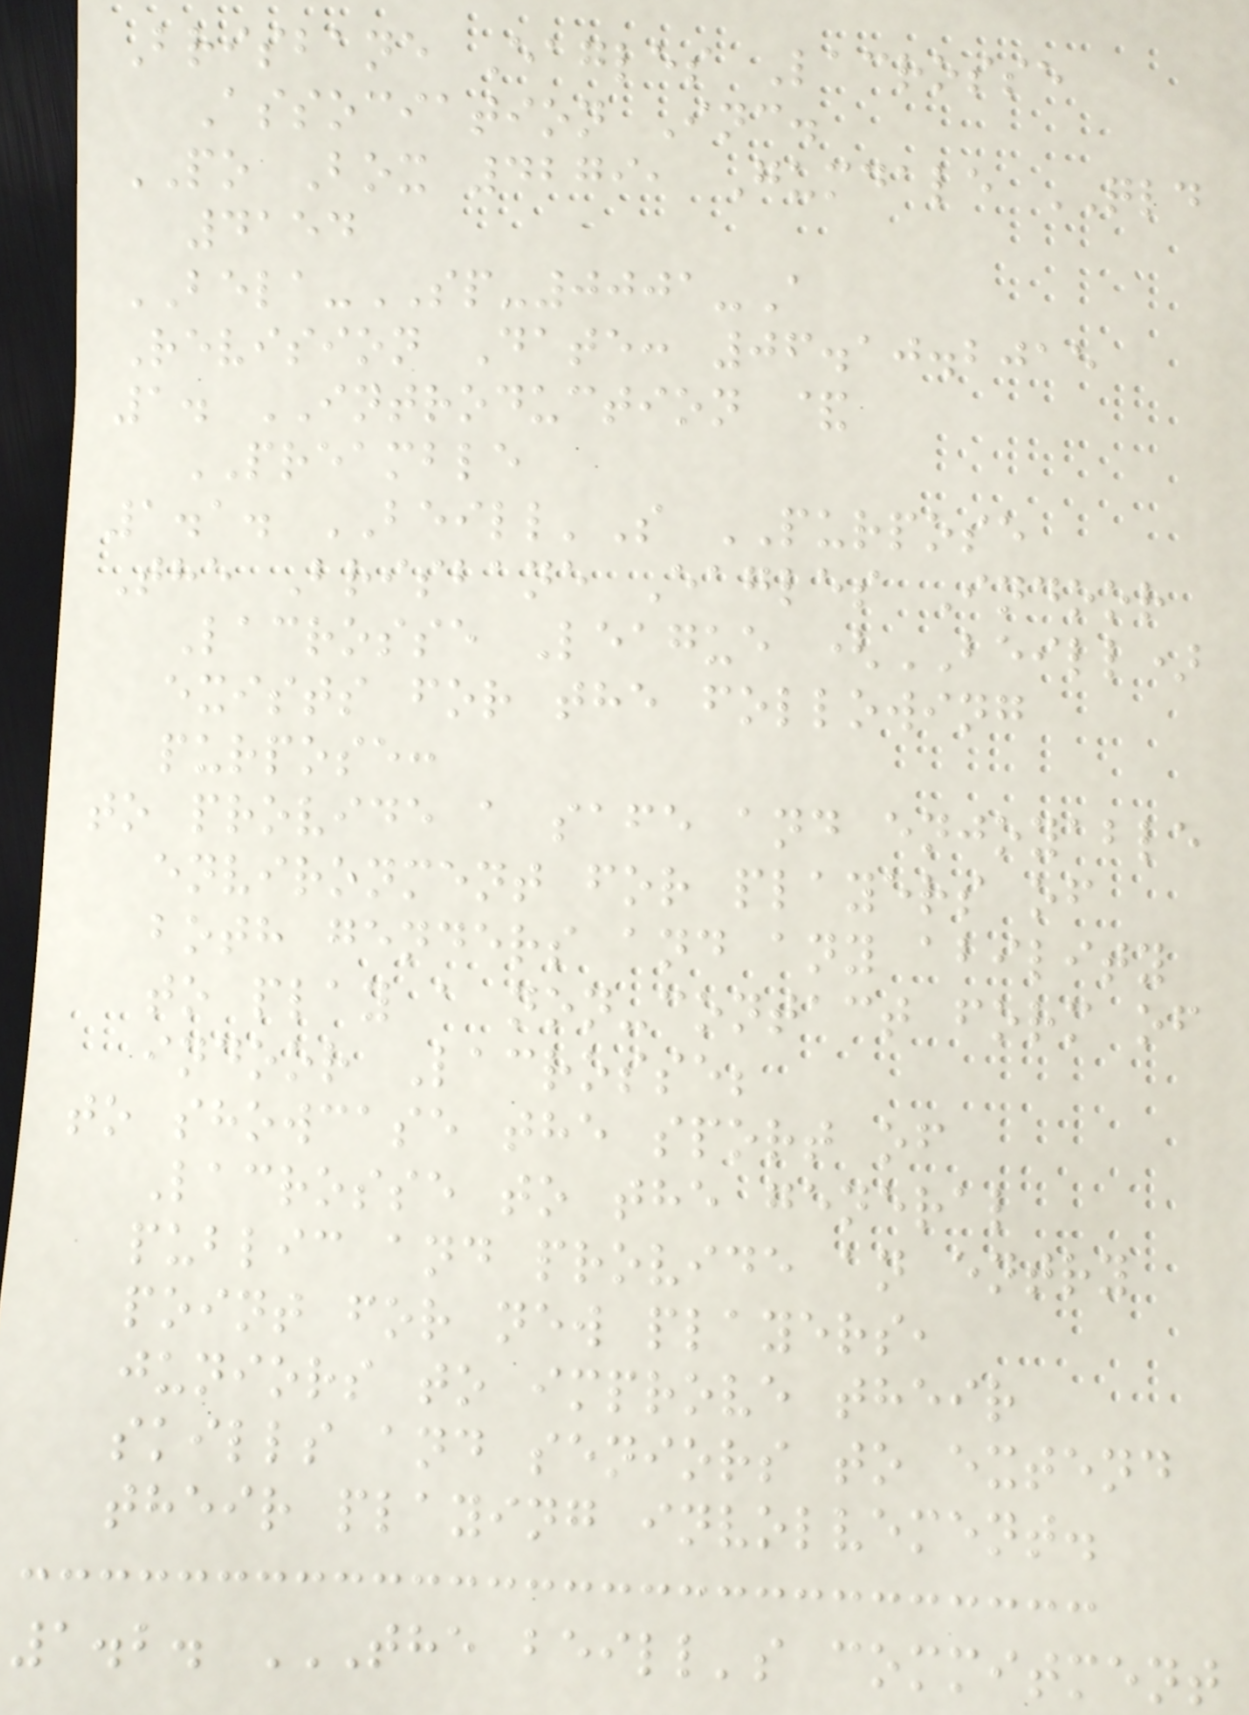Brisbane Eagles Lacrosse
Association Inc.
PO Box 4279, Gumdale QLD
4154
BELA-SP-0001-A
Revision Date: 06.10.2015
1. INTRODUCTION &
PREAMBLE
1.1. BEILL'S PURPOSE
The Brisbane Eagles Indoor
Lacrosse League (BEILL)
exists for the following
purpose:
to provide a safe and enjoyable
environment for players of
both genders and any ability
to play a non-contact form of
indoor Lacrosse;
to showcase the sport of
Lacrosse to the general
public and provide an entry
point for new players,
juniors to improve their
skills and seniors to extend
their playing involvement.
1.2. THE BEILL'S COMMITMENT
